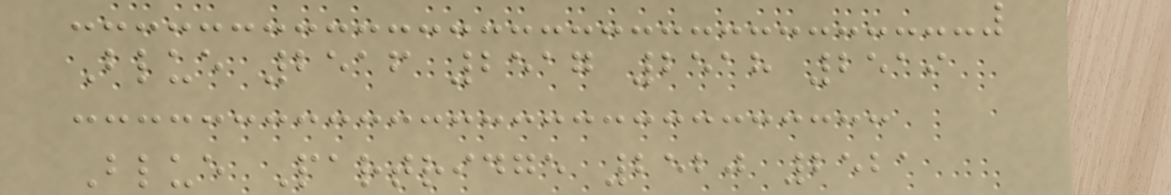Blue 2516 2517 2518 2519
Blue Partridge 2520 2521
